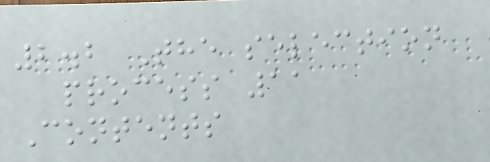2.2 The selection
process 11
Contents
